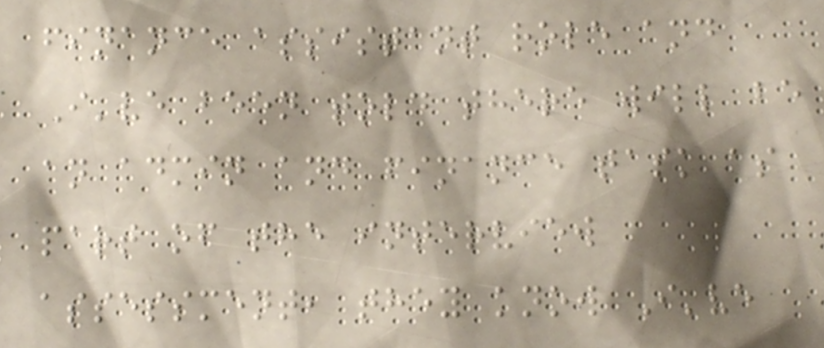finance assistant role and
I've been told there will be
an admin and finance task as
part of the interview
assessment, they know I've
